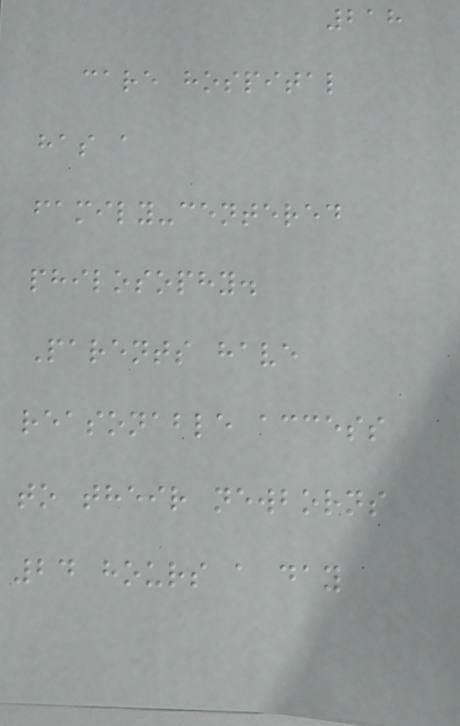218
care hospital
has a
family-centered
philosophy.
Parents have
reasonable access
to their newborns
24 hours a day
